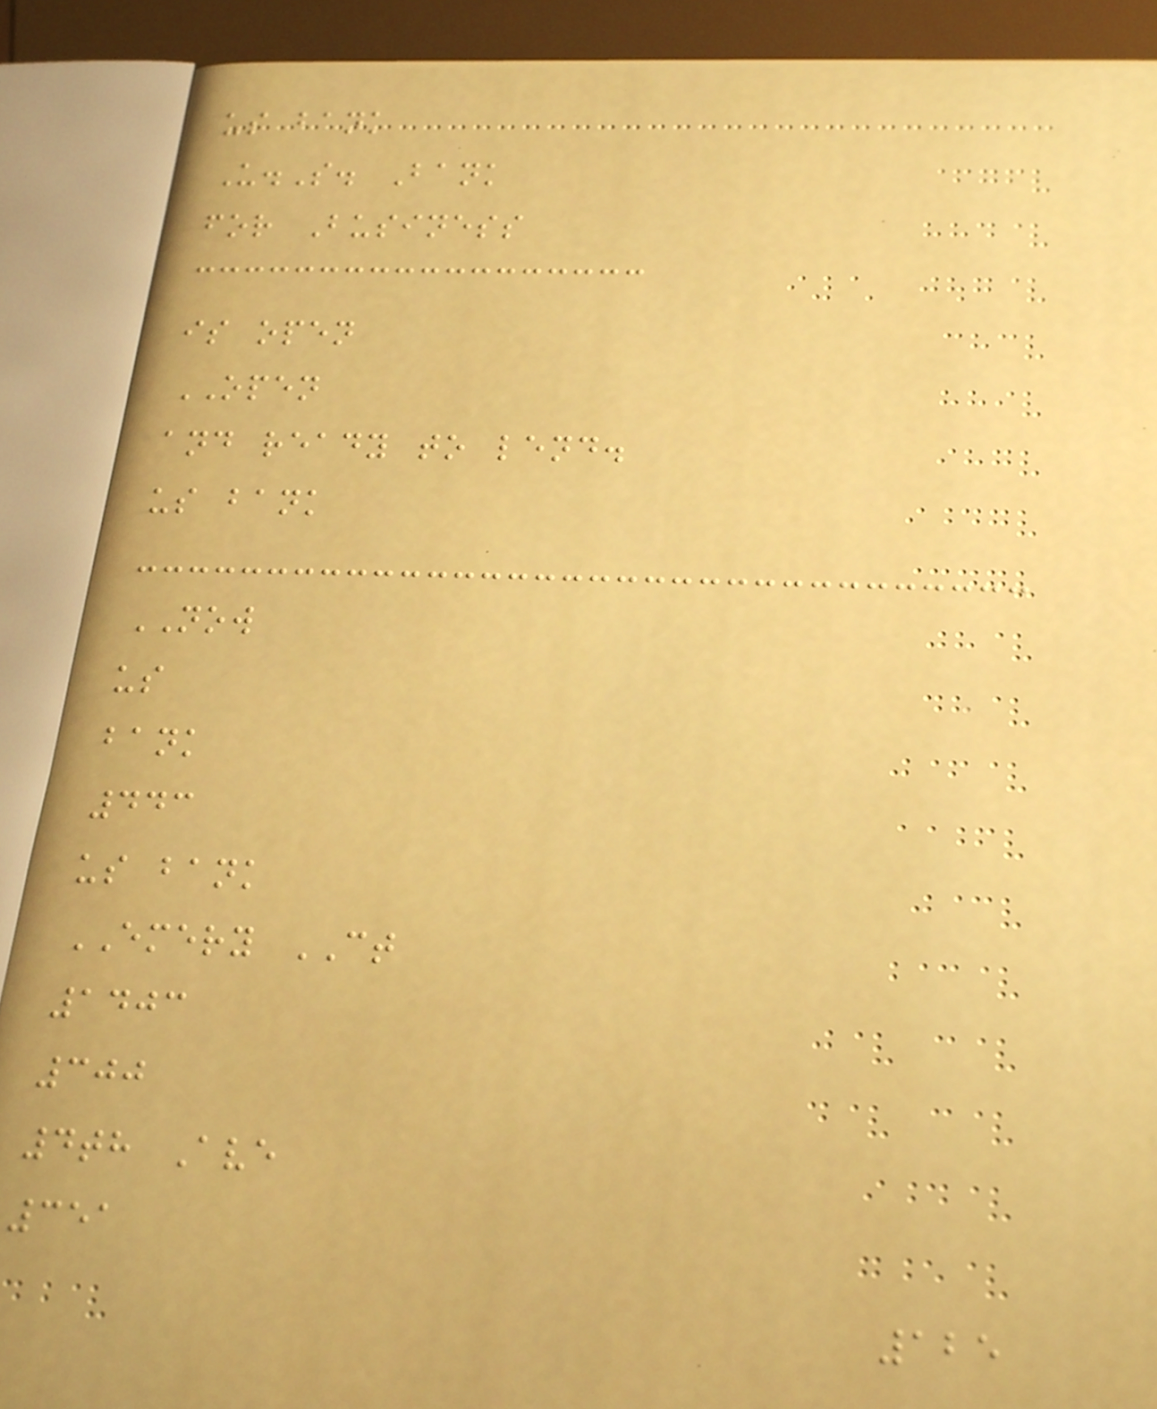us bank
U.S. Bank
for Business
is open
OPEN
and ready to lend.
us bank
NOW
us
bank
443
us bank
EMERY CT
1403
300
4th Ave
351
125
